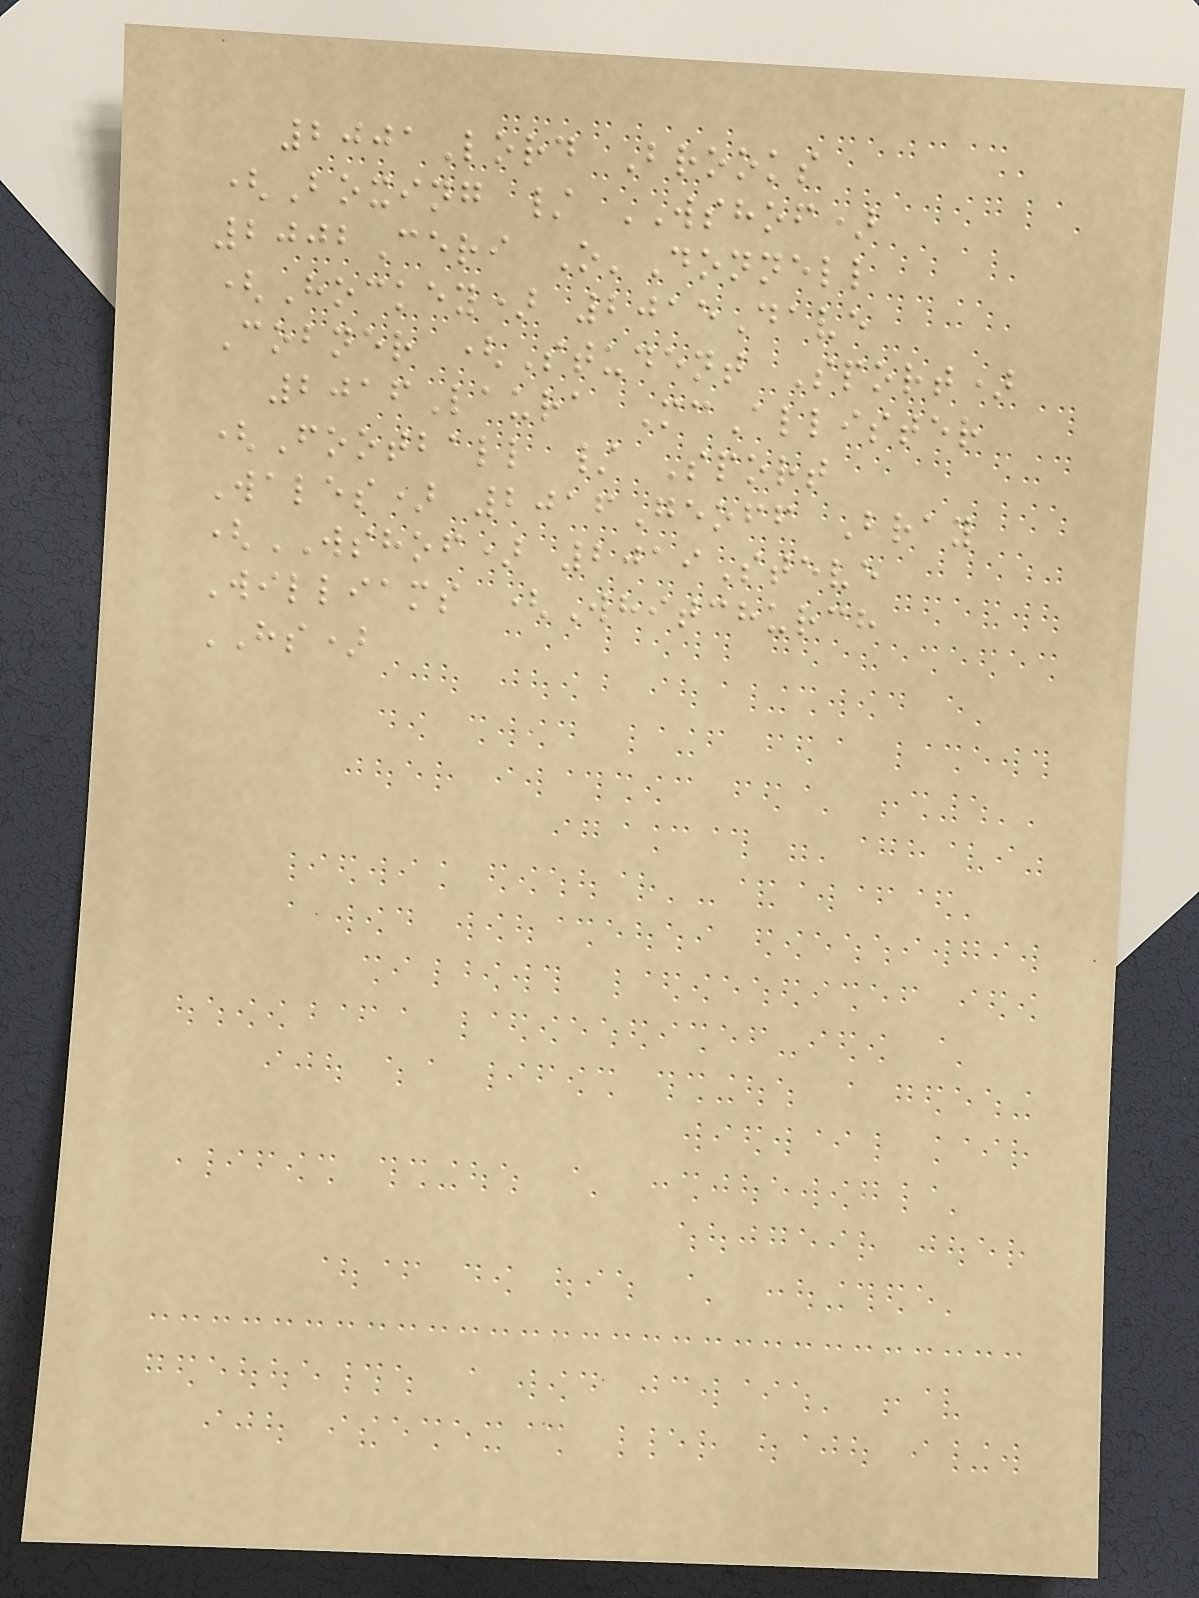2001Lord Brooks
(Boxing / WSHOF)
2002Ceri O'Donnell
(Hockey) 2015Dave
Cobner (Student Sport)
2016Laura McAllister
(Football / Sport
Wales) 2016Geoff Bray
(WSHOF) 2019Steve
Williams (Whitchurch
HS)
